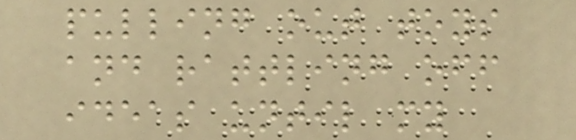pulling out toys
and rattling off
ideas until my
